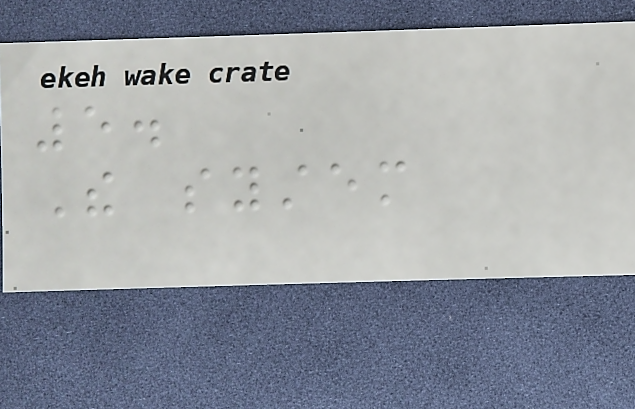5.
The system
